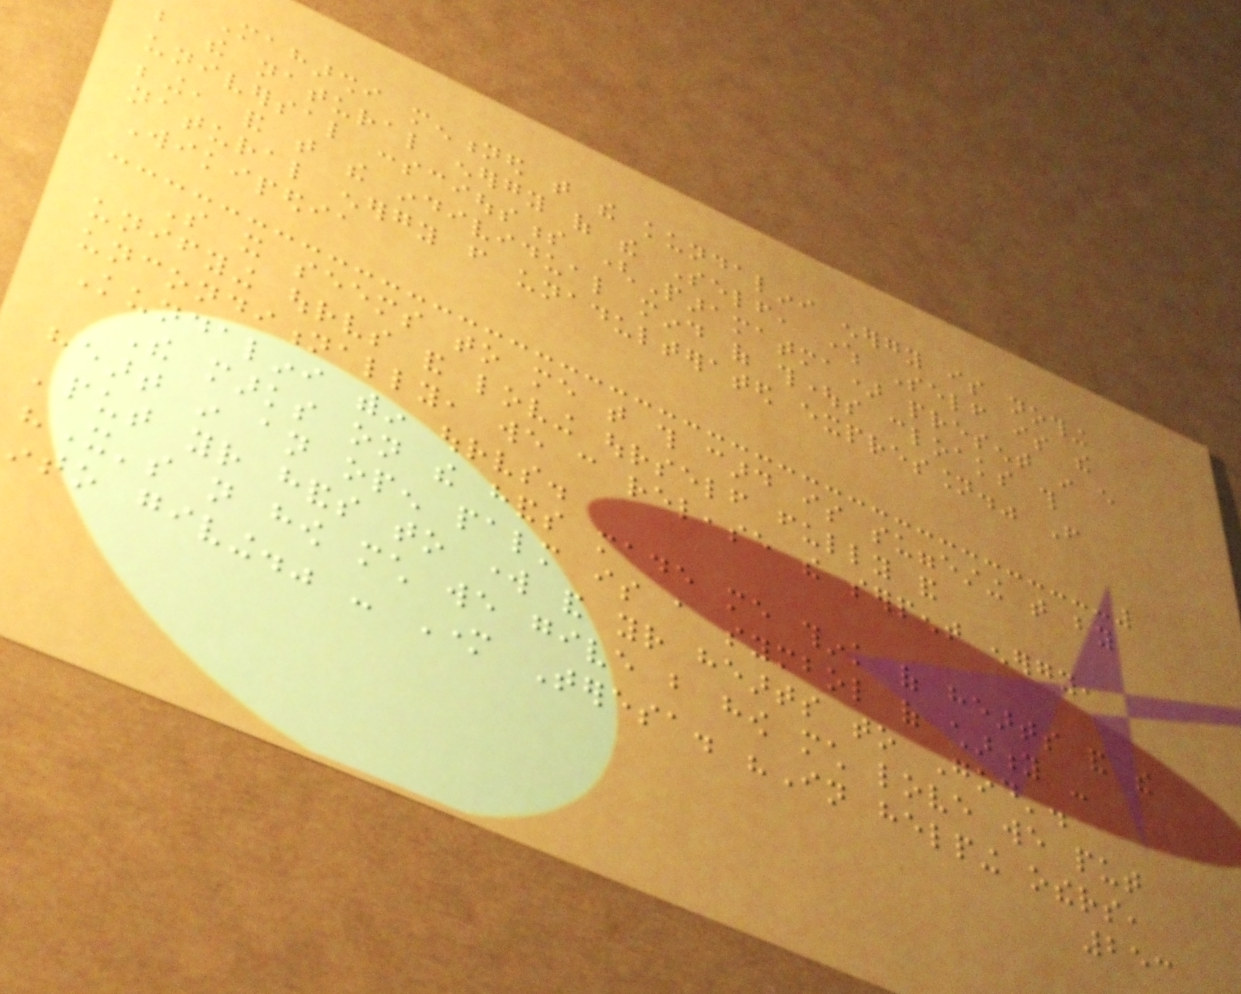Maharshi mentioned that the kundalini energy is nothing
but the natural energy of the Self, where Self is the
universal consciousness (Paramatma) present in every
being, and that the individual mind of thoughts cloaks this
natural energy from unadulterated expression." From
Wikipedia
So it seems to me that this card is suggesting that by
unifying ourselves and loving ourself fully and
unconditionally, we can release the serpent energy,
Kundalini within ourselves.
The marks on the hands made me think of hearts and the
heart in an open palm is a symbol of charity -
'put your hands to work and your hearts to God'.
"It's not how much we give but how much love we put
into giving." - Mother Teresa. "In helping others,
253
